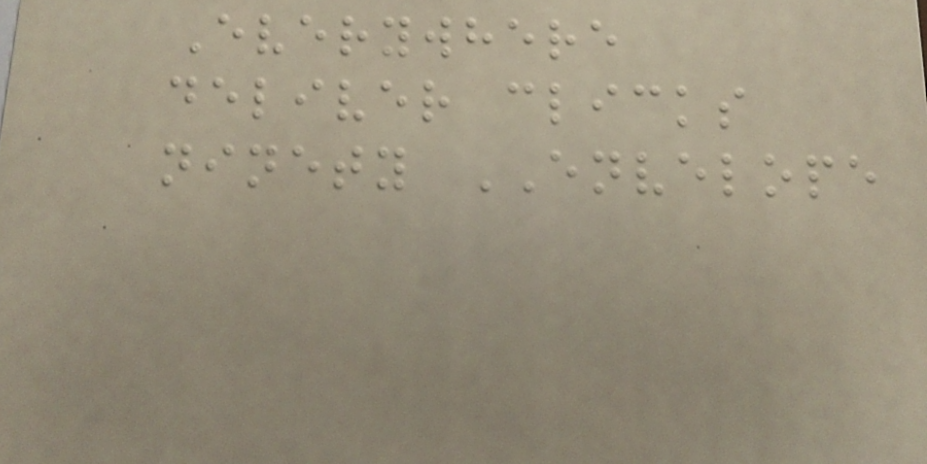Everywhere
deliver clicks
ninety ENVELOPE
